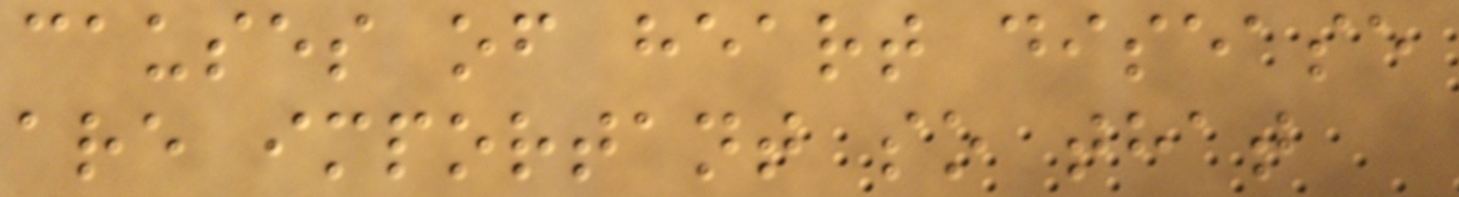causes of heart disease
are important so that
